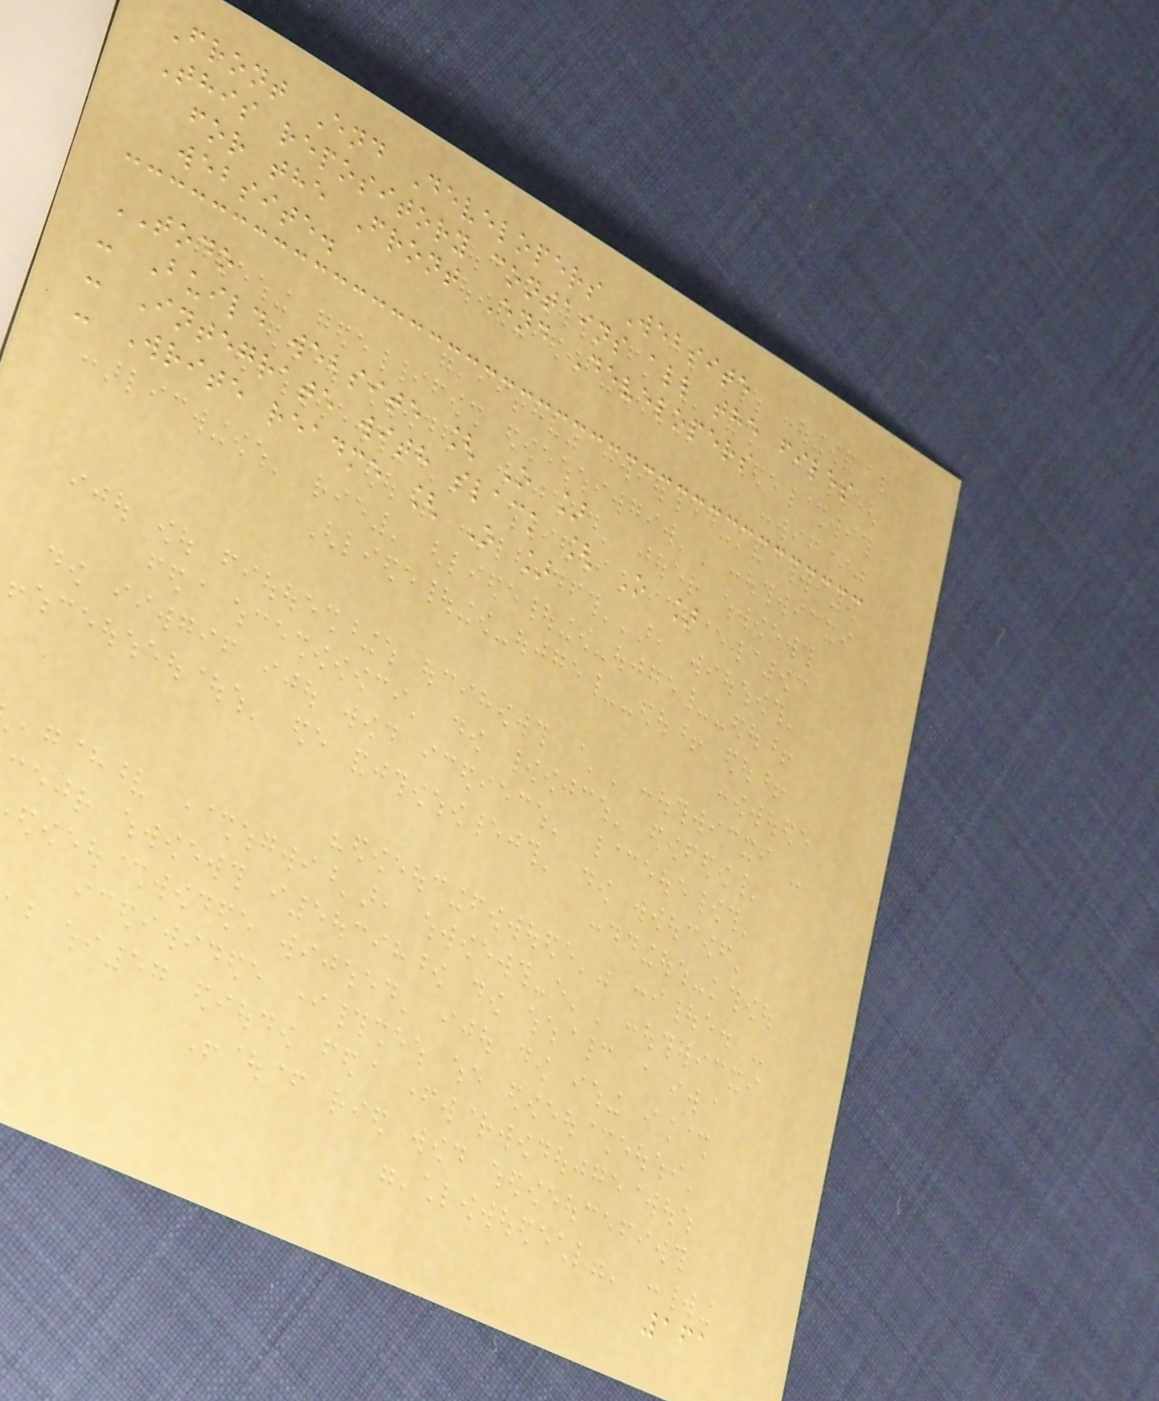Front End Developers Website
This repository contains all the files
for the Front End Developers
website.
TODO
- Build website [ O ]
- Integrate with slack [ O ]
- Write readme [ O ]
161
